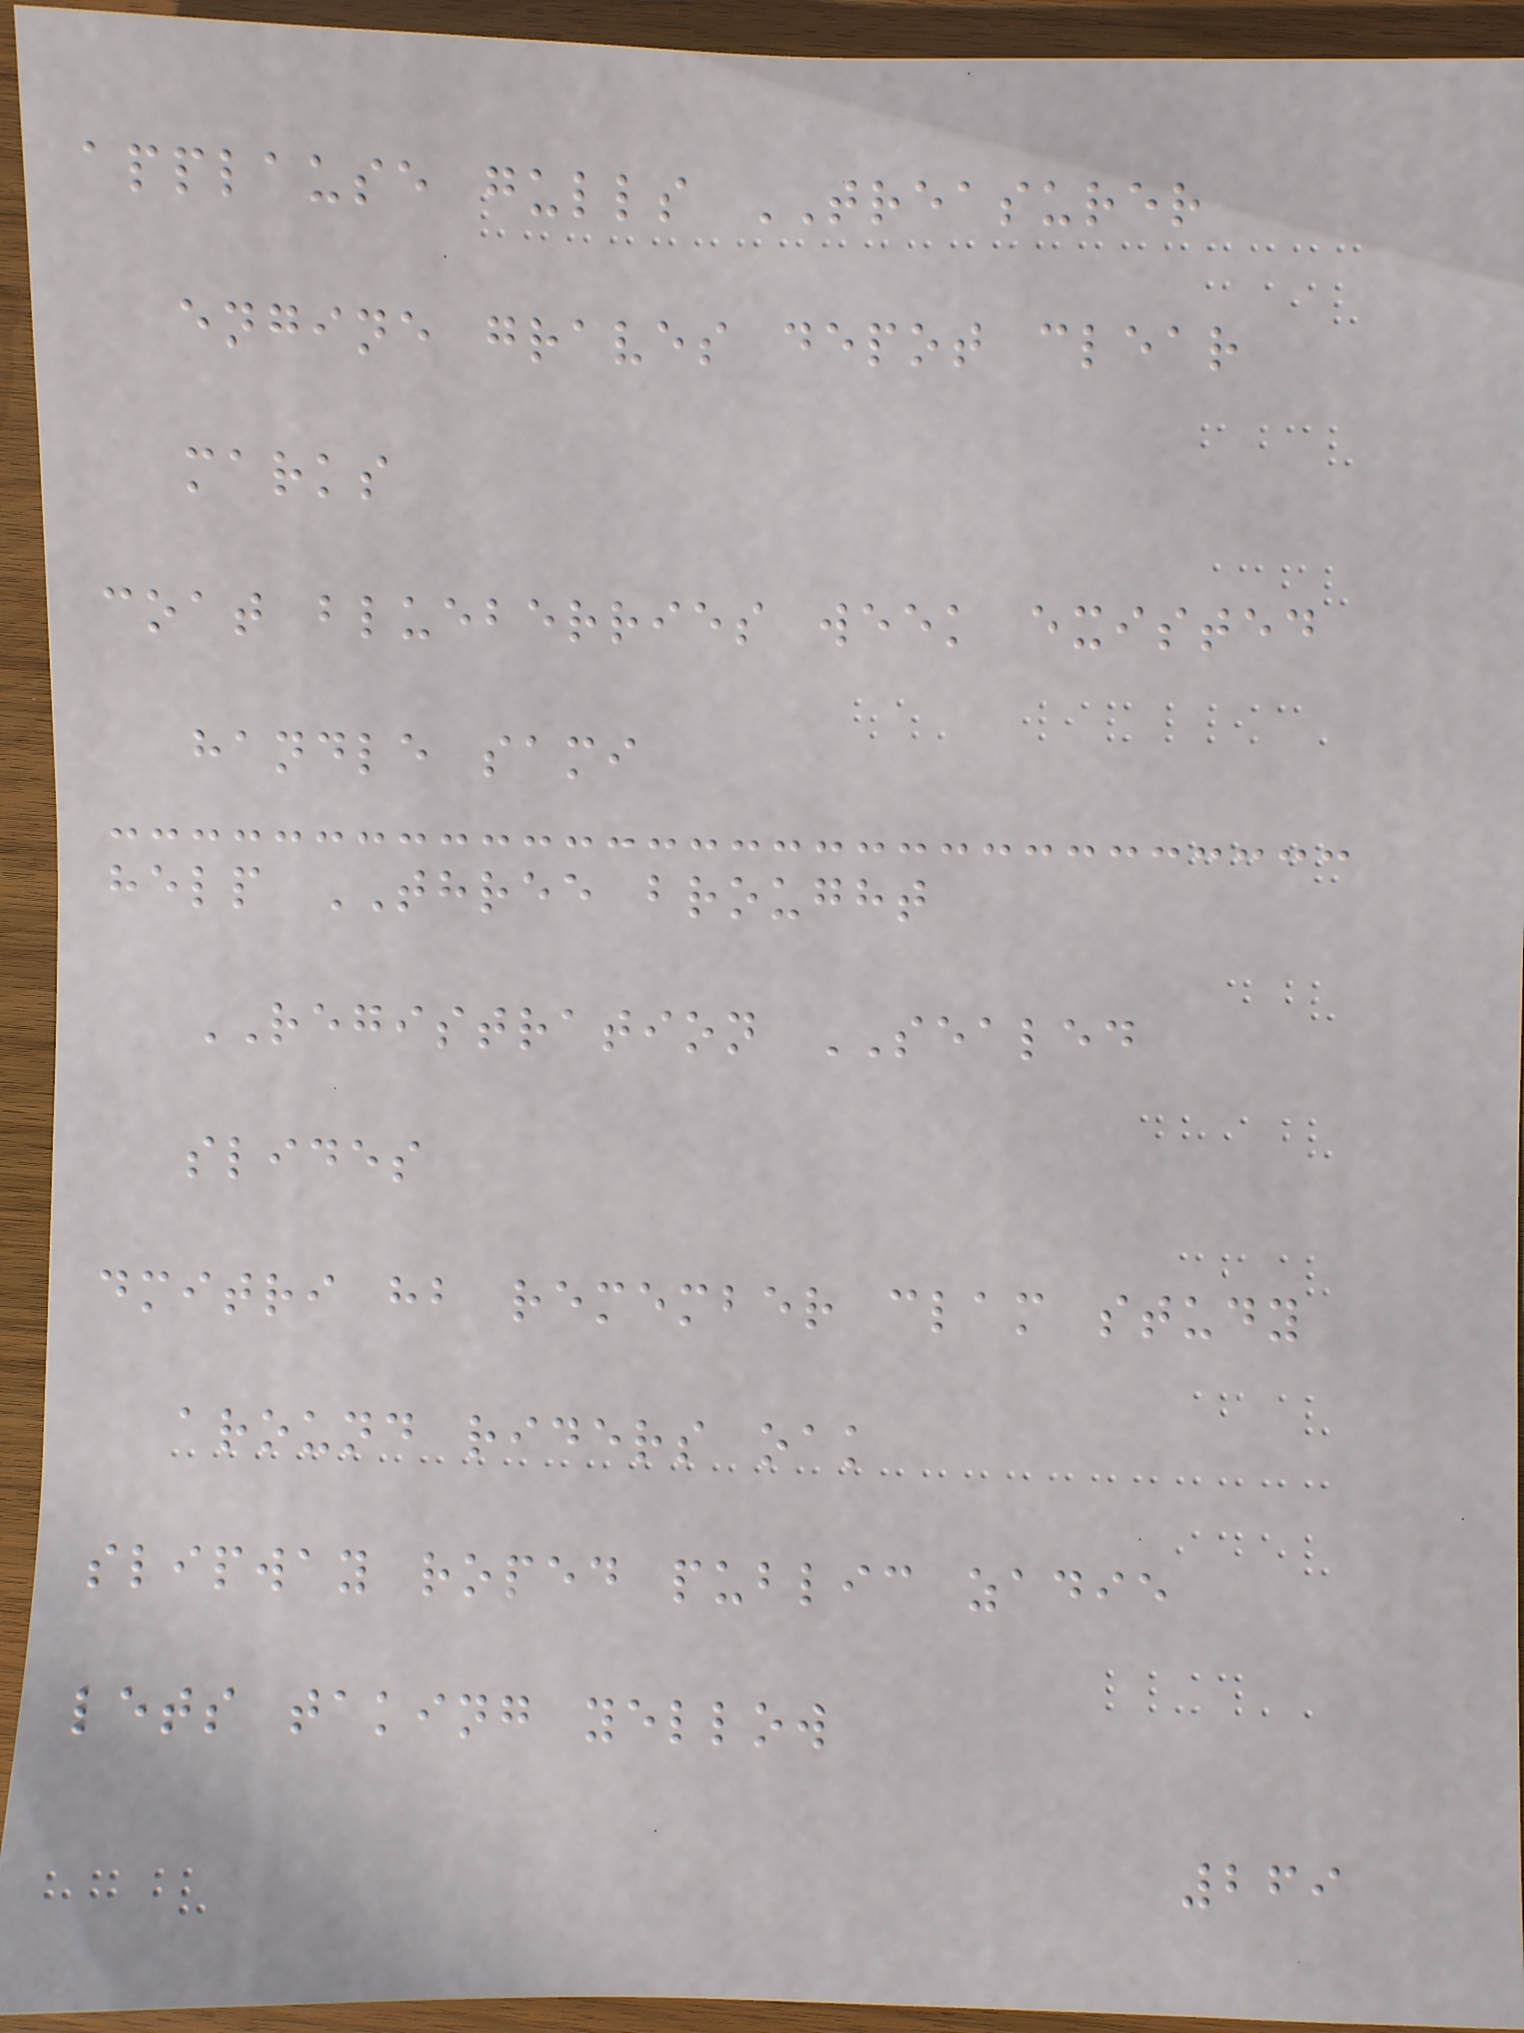applause gulls TREASURER
engine graves depot clear
marks
coat blueberries week existed
handle sami
help THREE brought
REGISTRATION SEALED
slides
dmitri hb remember clam study
around riders oak
slipway roped public zadie
lets taking yellow
269
